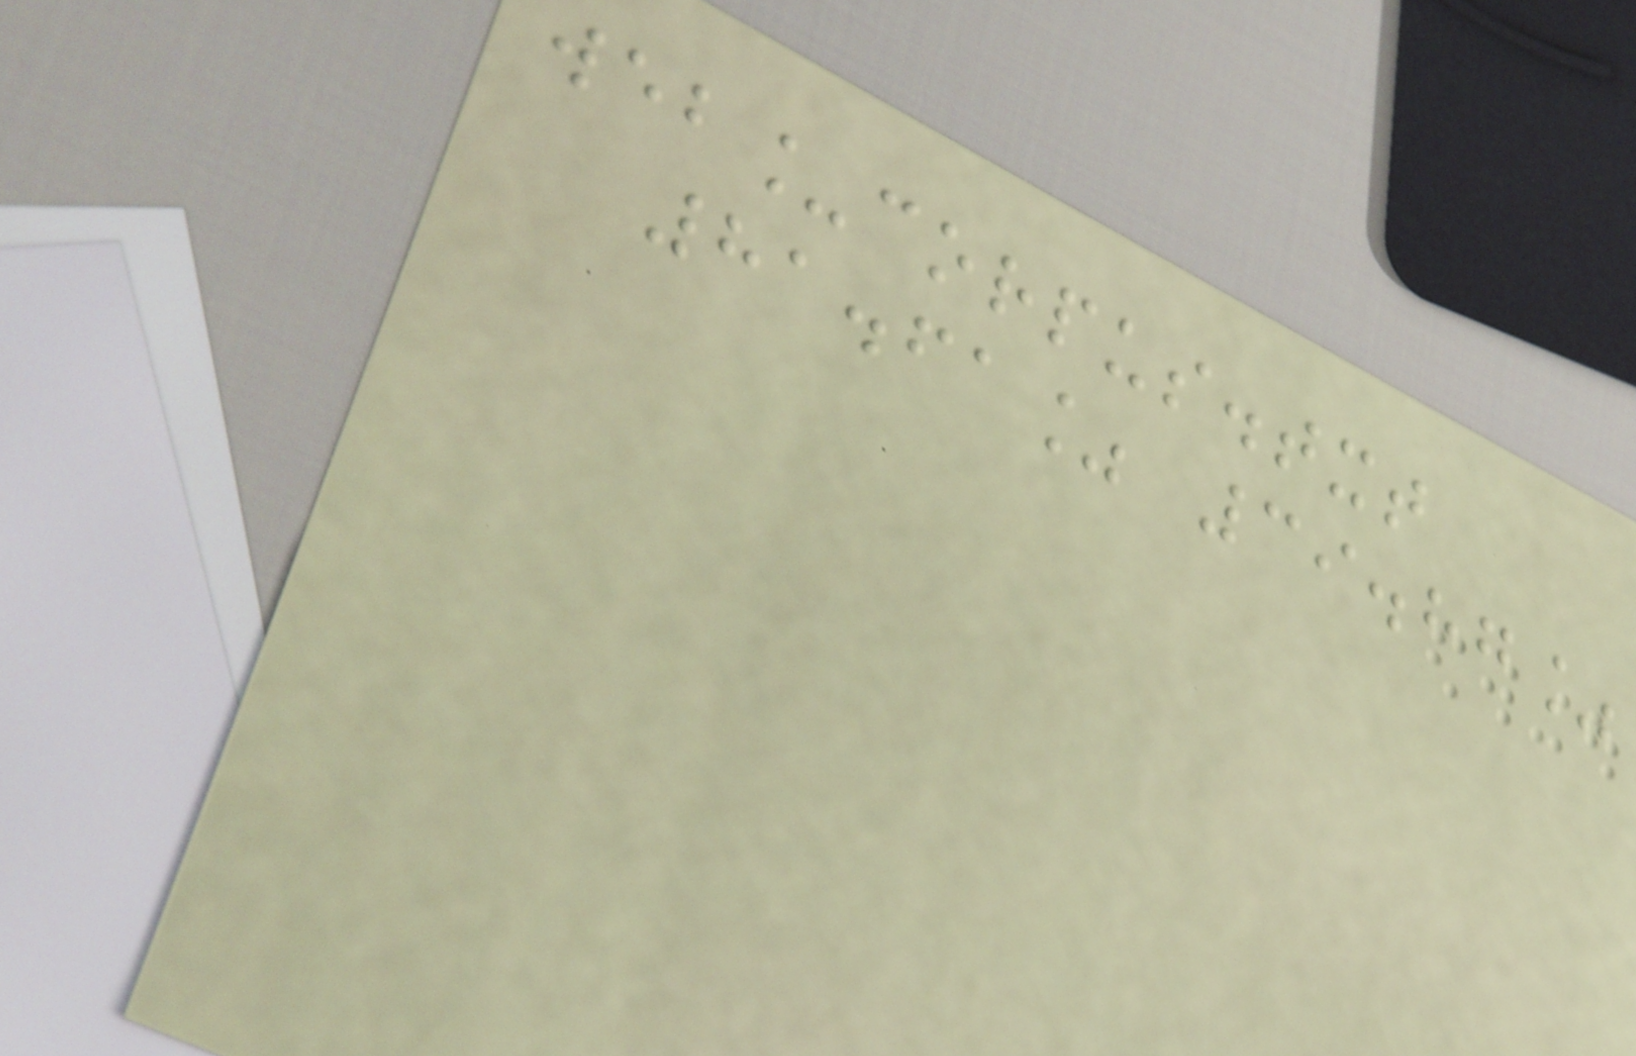web_corpus.txt
81.61% 39.87%
